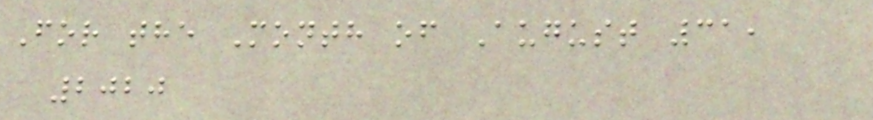For the Month of August 31,
2020
